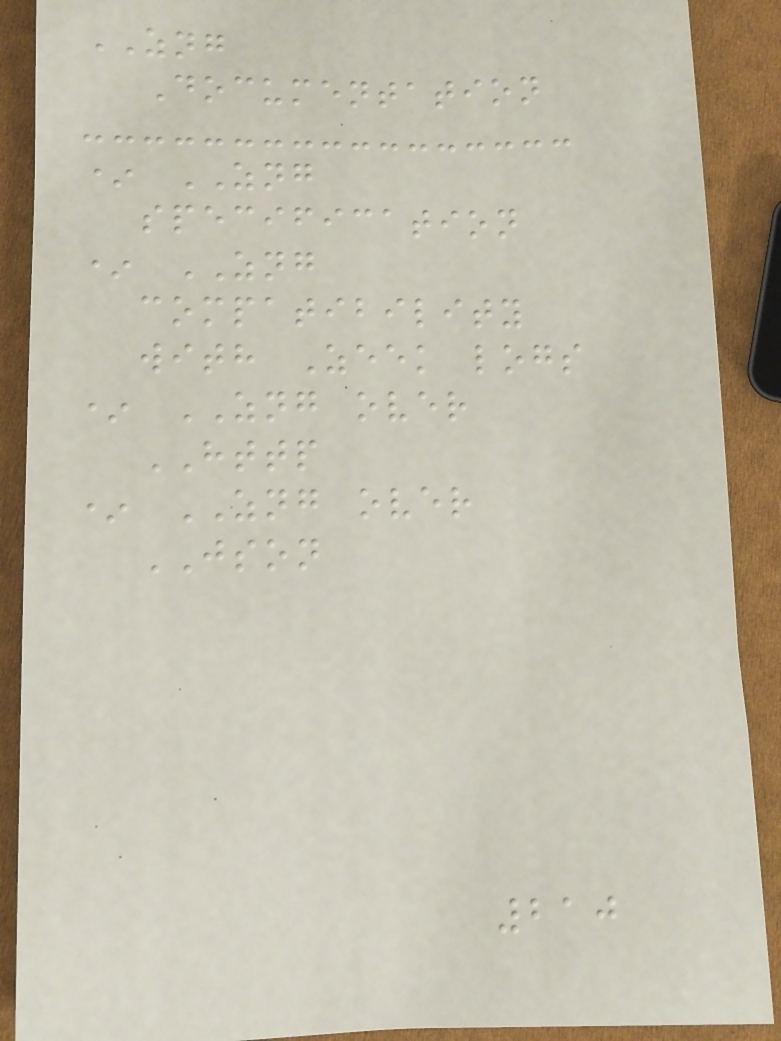ZNG
Documentation
* ZNG
specification
* ZNG
compatibility
with Zeek logs
* ZNG over
HTTP
* ZNG over
JSON
210
